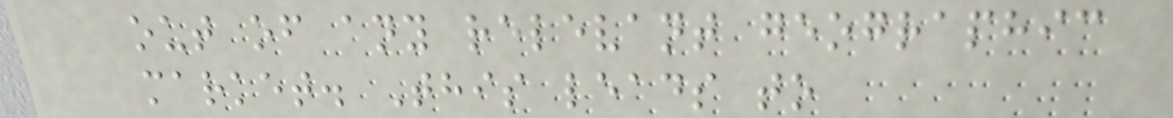out of any relevant geographic
market. This leads to
